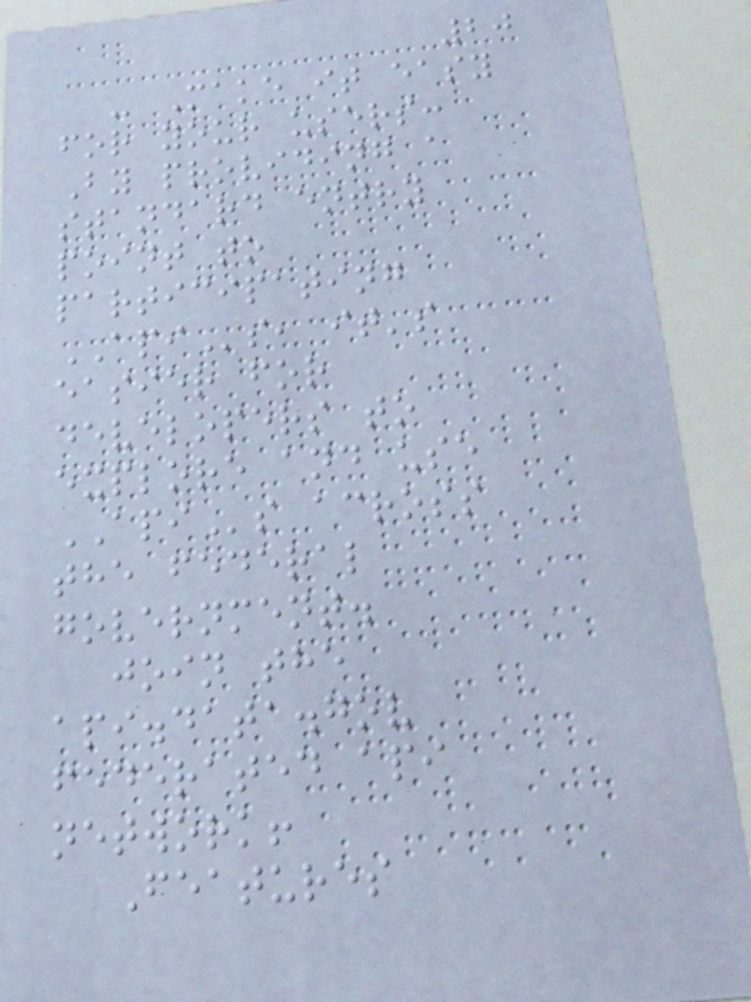20
- Make it easy
for your users:
By providing a
standard entry
point to
participating
APIs, it's
easier for
developers to
explore and use
APIs across
the federal
government.
join the
api.data.gov
federated api
network!
Features
